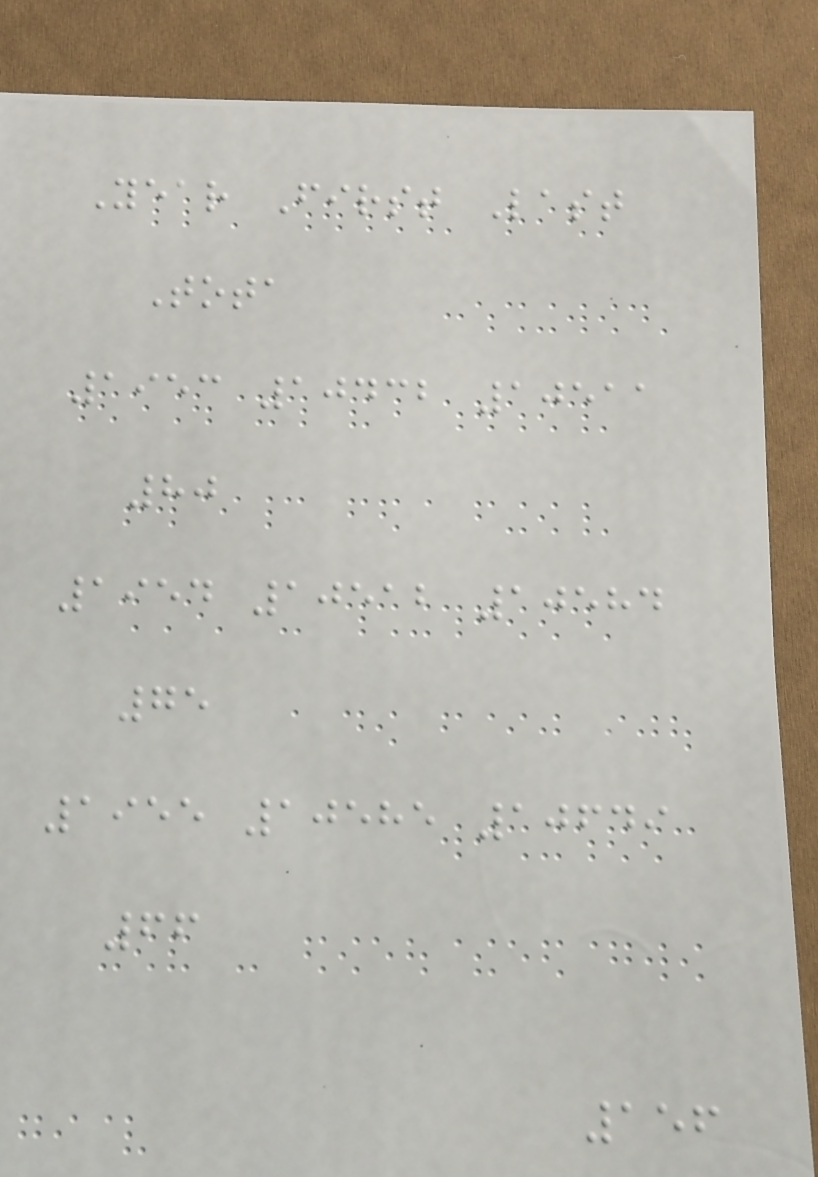Year First Last
Tota
1953 10432 10511
80
1954 10512 10584
75
1955 10585 10649
66
156
